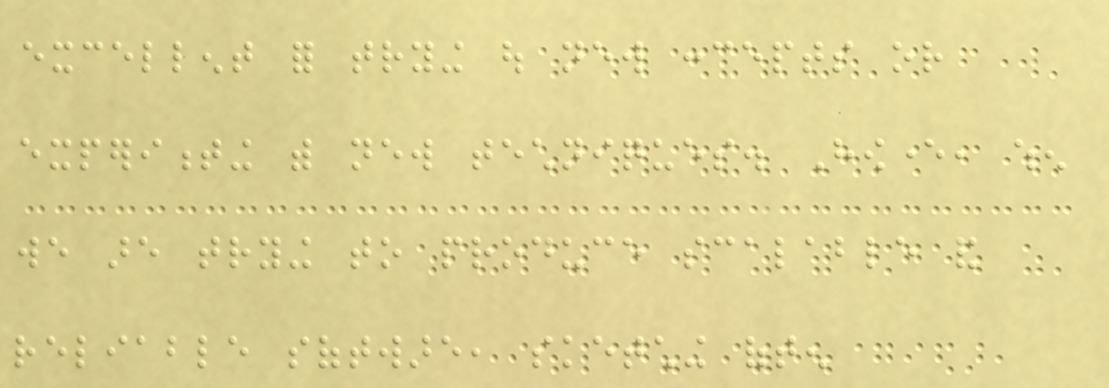excellent for trying out new concepts or
experimenting with new techniques. However, when
we are trying to produce scalable and
reliable software, sketching often
